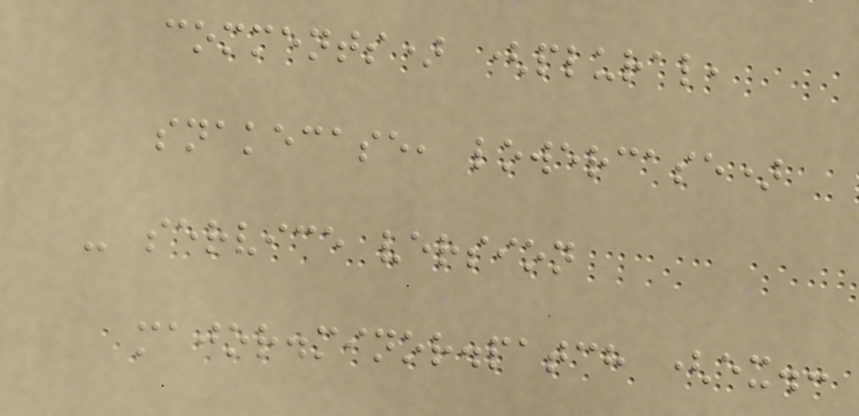comments) (plural,
snakecase, lowercase)
- service version
major.minor.patch (ex.:
